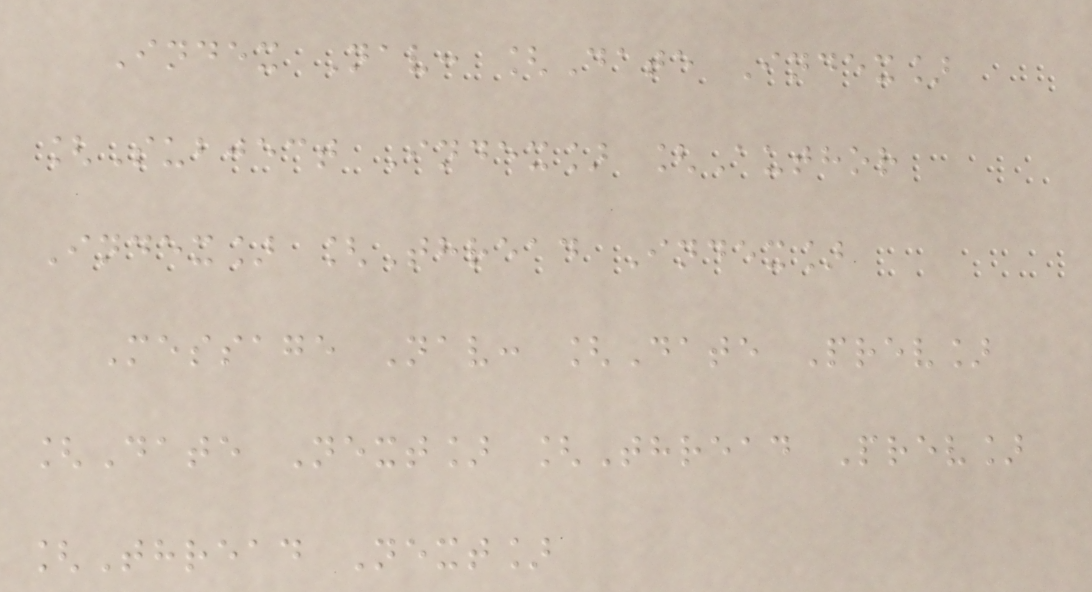Index Nav: [Date Index]
[Subject Index] [Author
Index] [Thread Index]
Message Nav: [Date Prev]
[Date Next] [Thread Prev]
[Thread Next]
